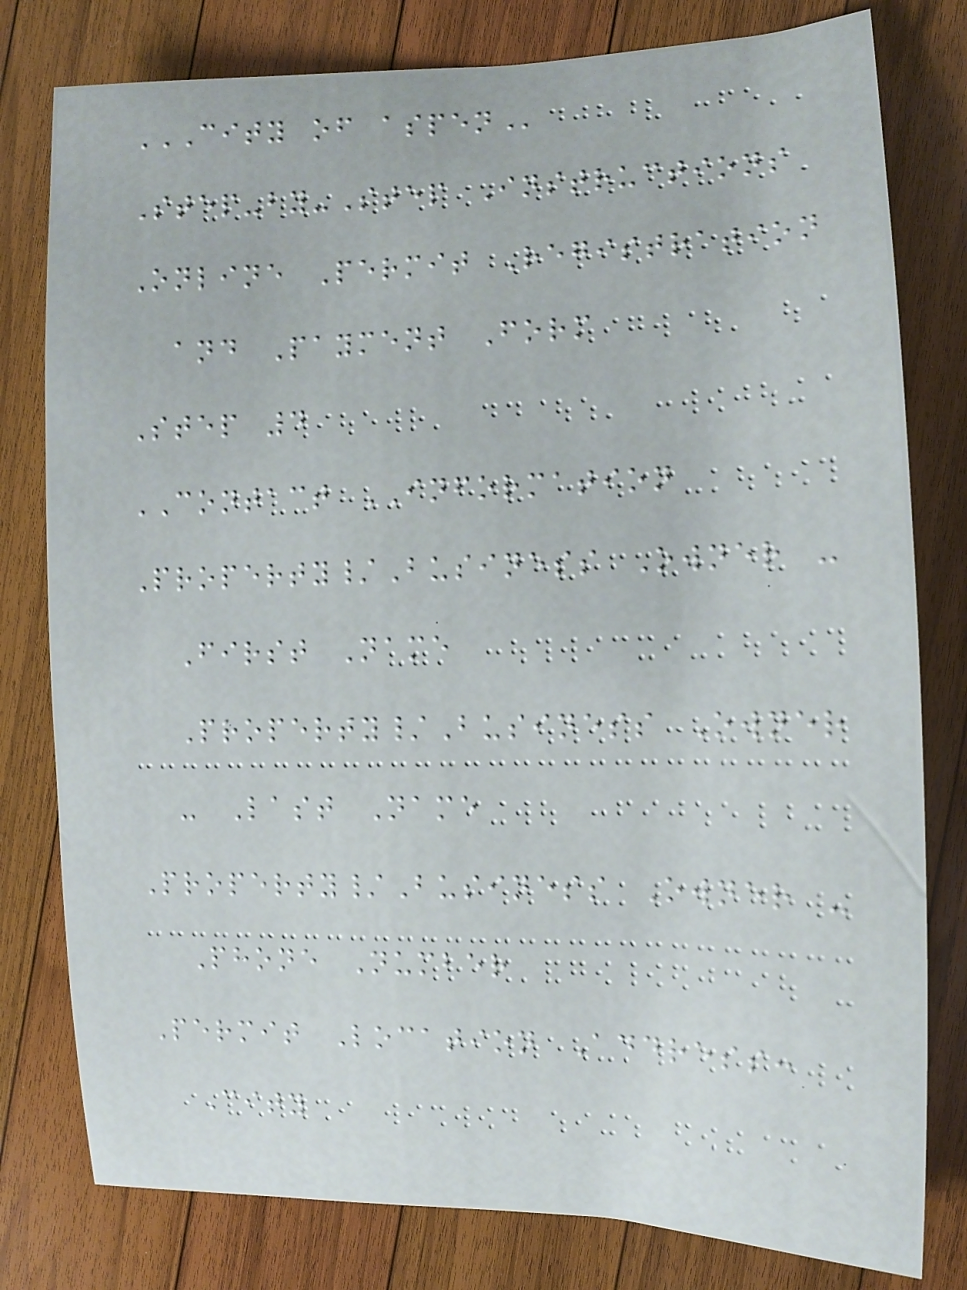CITY OF ASPEN
Step-by-Step Instructions
Online Permit Registration
and Payment Form
Step 4
CONTACT INFORMATION
Property/Business Owner -
First Name
Property/Business Owner
- Last Name
Property/Business Owner -
Phone Number
Permit Location Address:
City
